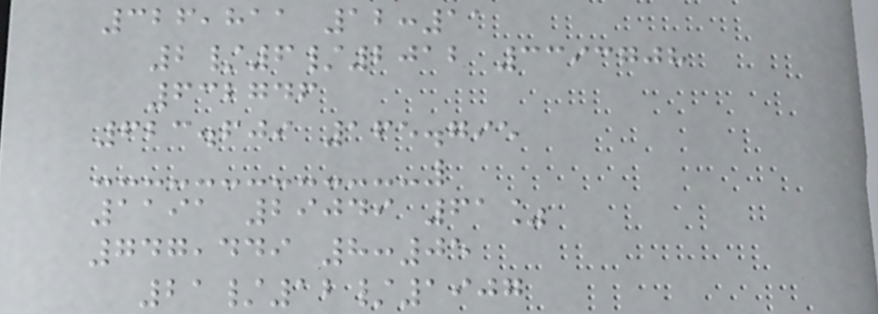326,811 12:11
2/6/2012 3393708
632746
623.609 165.795
1191 29049 61%
747,449 8:05
21/12/1907
